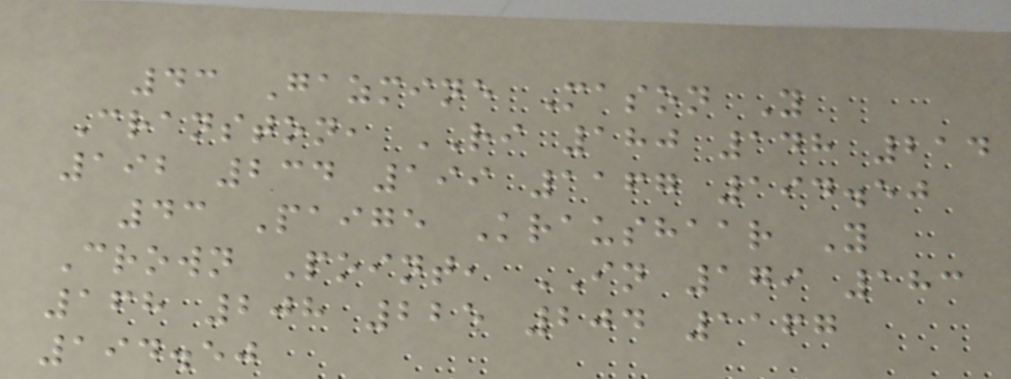43 Gazmine Mason Y
Cranston, RI 180 148 214
192 234 199 1167 194.50
43 Paige Kraushaar Y
Crown Point, IN 179 183
168 208 225 204 1167
194.50
